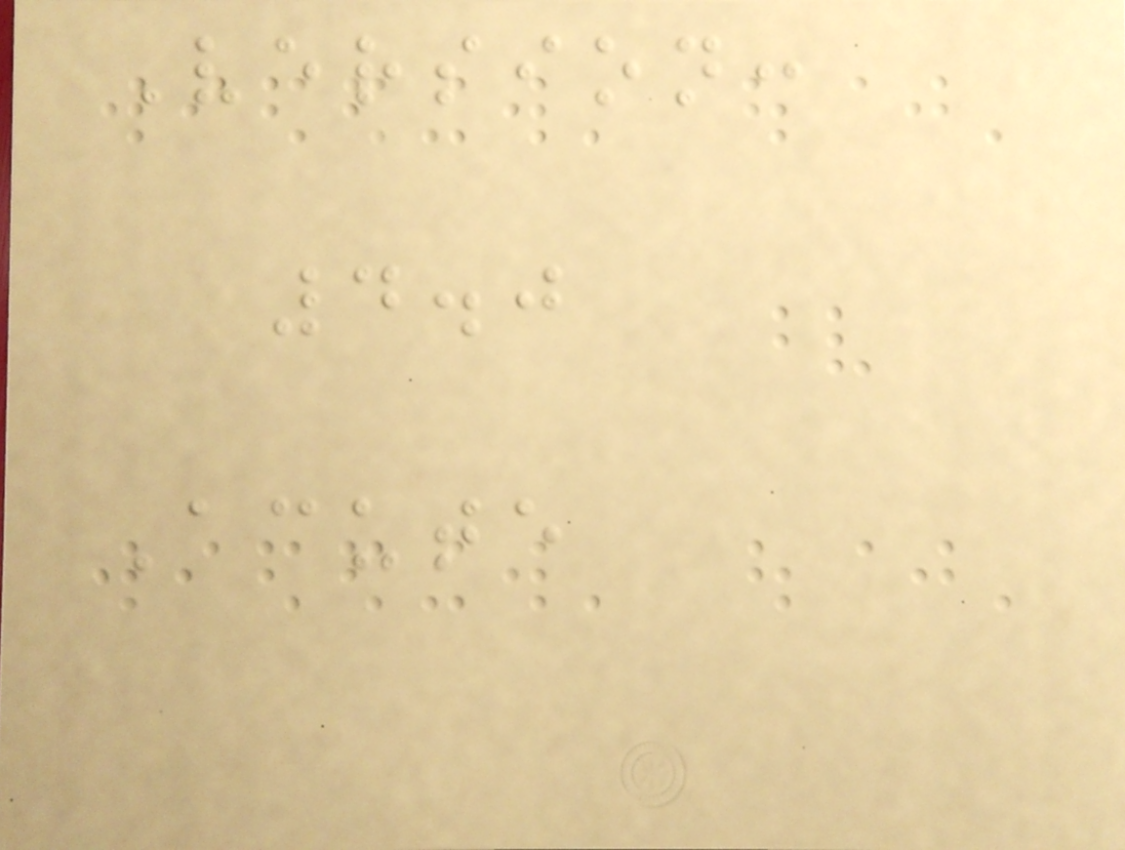Version:
4.0
Acute
